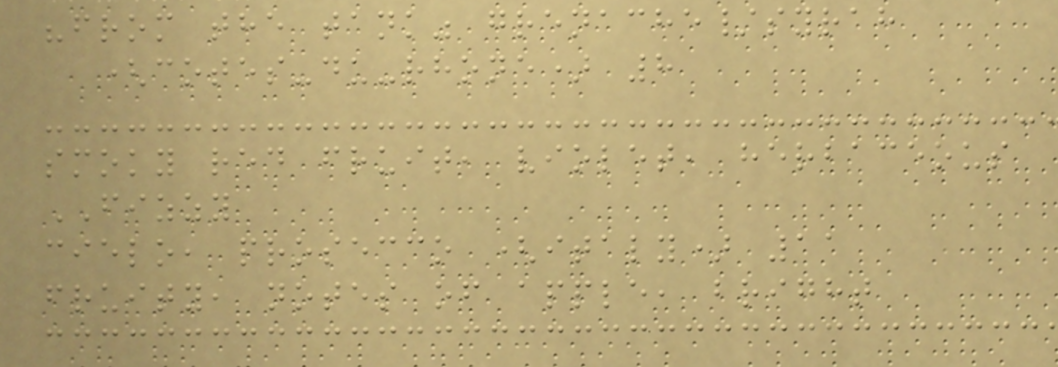"from the tank" grenache/syrah
(cotes-du-rhone) 8
smoky red fruit, violet, herbaceous
FIZZY
cielo, prosecco (italy) 11
fruity, notes of apple, bright
